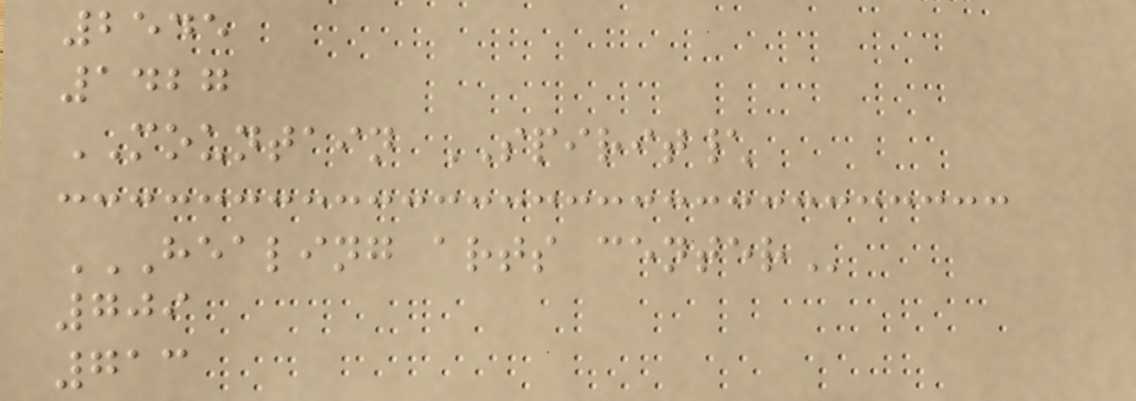2545
1427
MOUNTAIN SPIRIT\
HEALING ARTS CENTER
709
713
